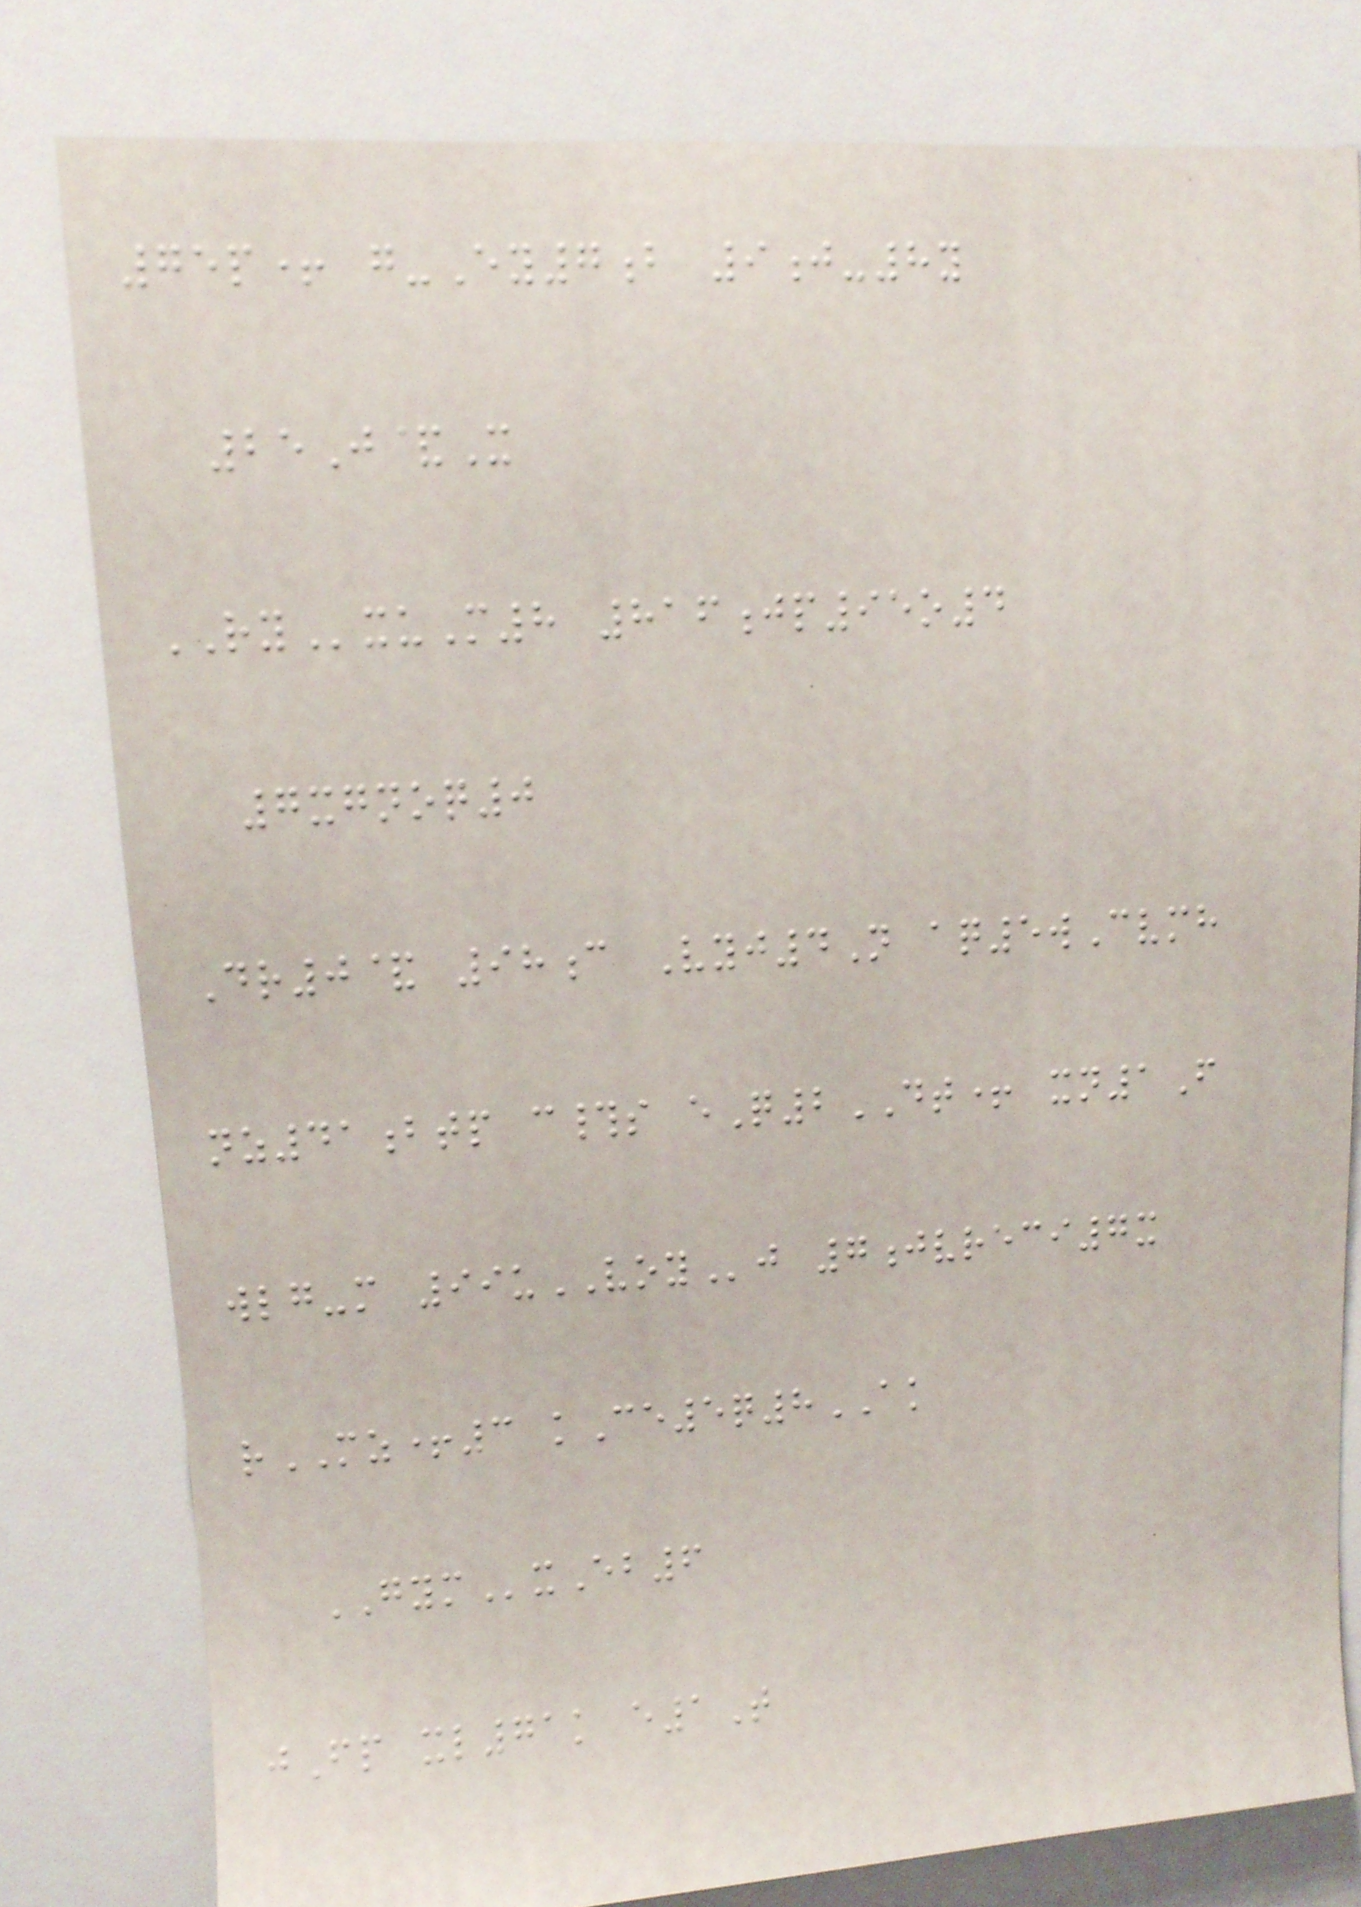75p+ g-Ey7b 9j-8y
25J&X
RYxuM8 816jp95o4
7xgnoq0
Dr0& 98c Vyj4N aq5wCvmh
nz41btp c#s eQ2DT+ xn1F
wlg-m 99uVOYj 7jvreci7x
rMZ+3 kCe5q8AK
GYMxEb6
jFp xl71k e1T
